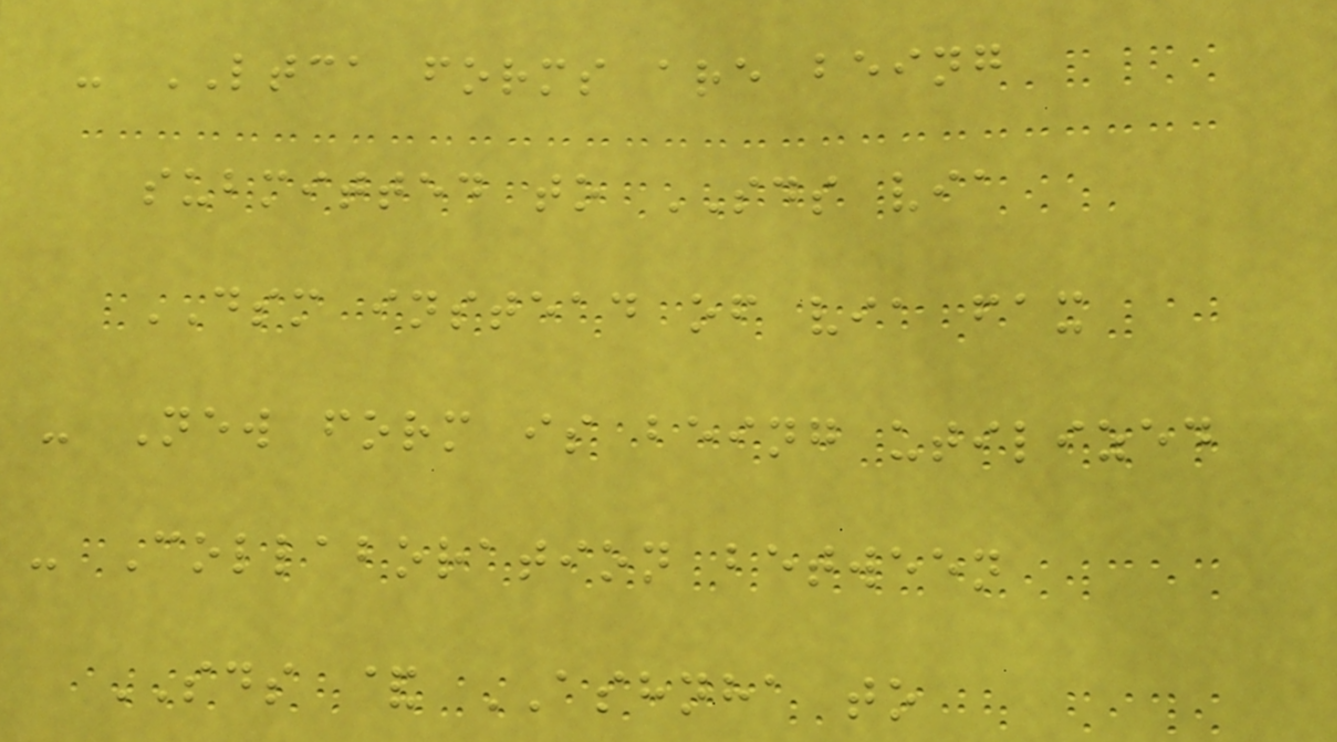- LTCA forms are being
submitted to SDS via
DSM instead of via fax
- New form is being utilized
- Collaboration between
SDS & ASHNHA to
